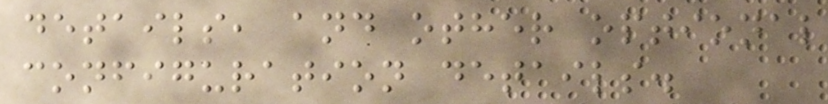details, and other optional
configuration details.
